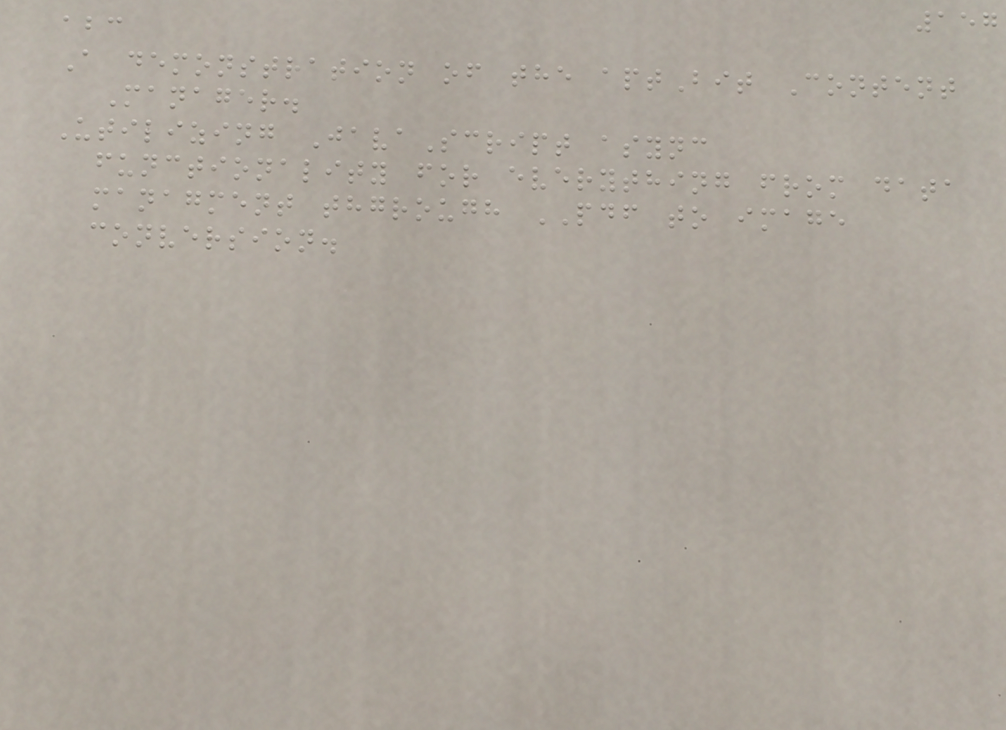157
abc
A demonstration of the aptBit Content
Manager.
Utilizing JavaScript async
functionality for everything from data
managment thgrough PDF to image
conversion.
